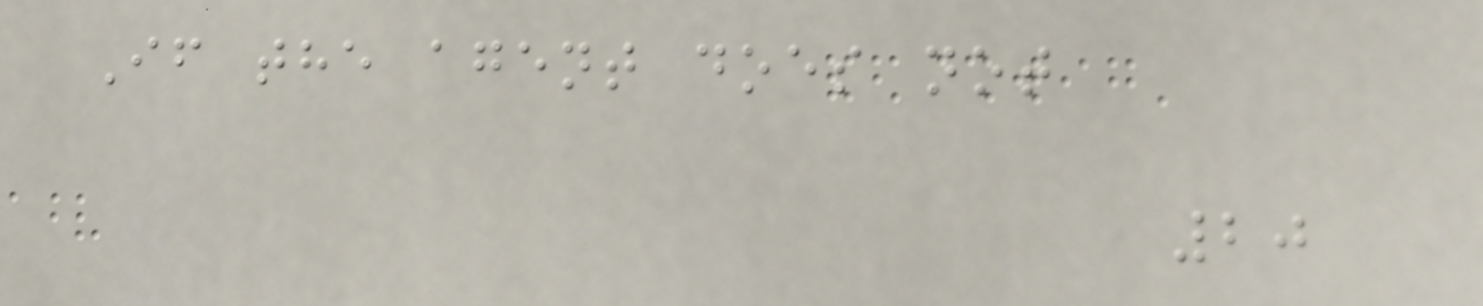If the agent does not
20
